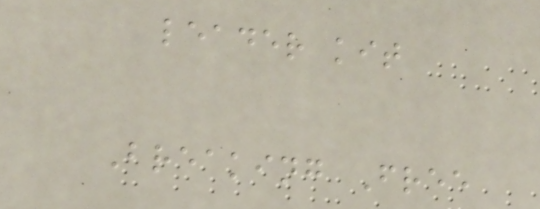leader kit
Breaking Free
